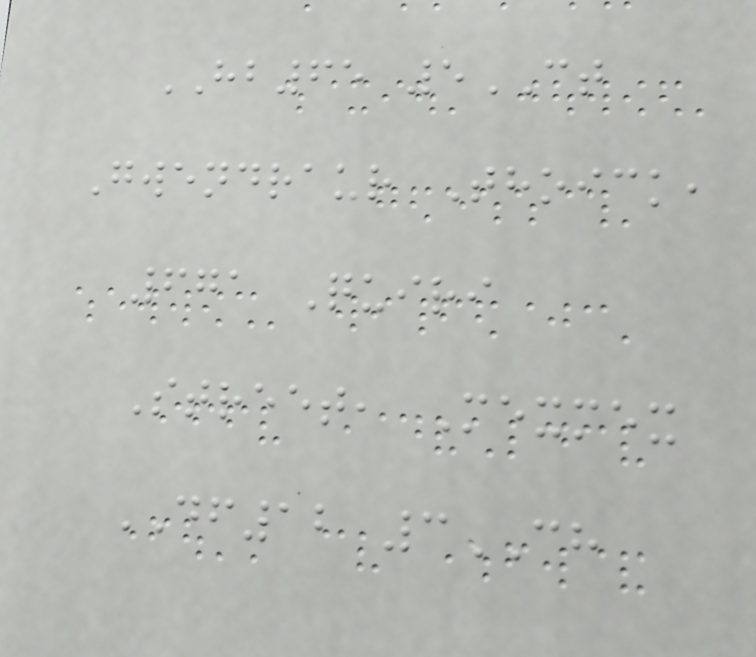HB65 5CT
Gwendraur Thoick,
671 Quiri
Street, Mexmex
DF12 3CH
